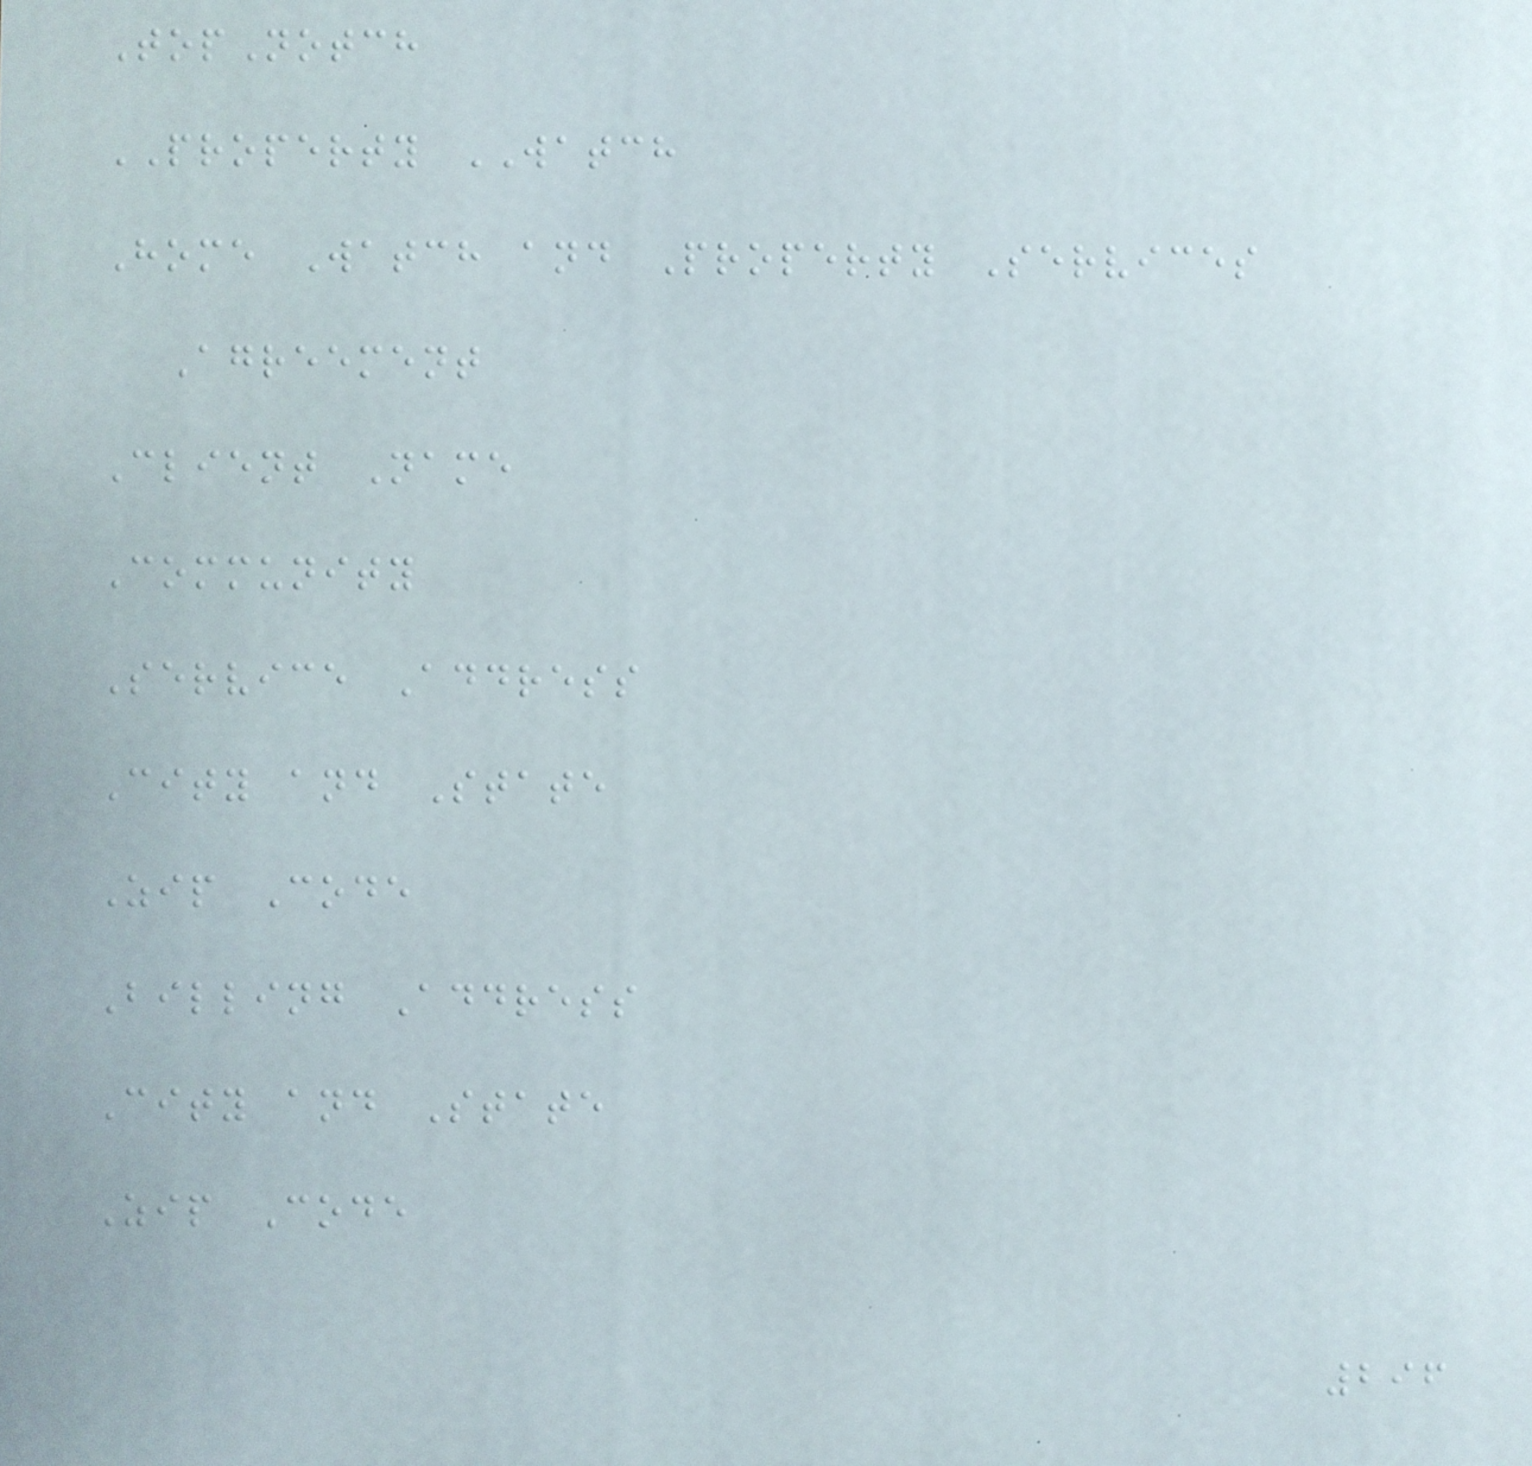TopNotch
PROPERTY WATCH
Home Watch and Property Services
Agreement
Client Name
Community
Service Address
City and State
Zip Code
Billing Address
City and State
Zip Code
296
